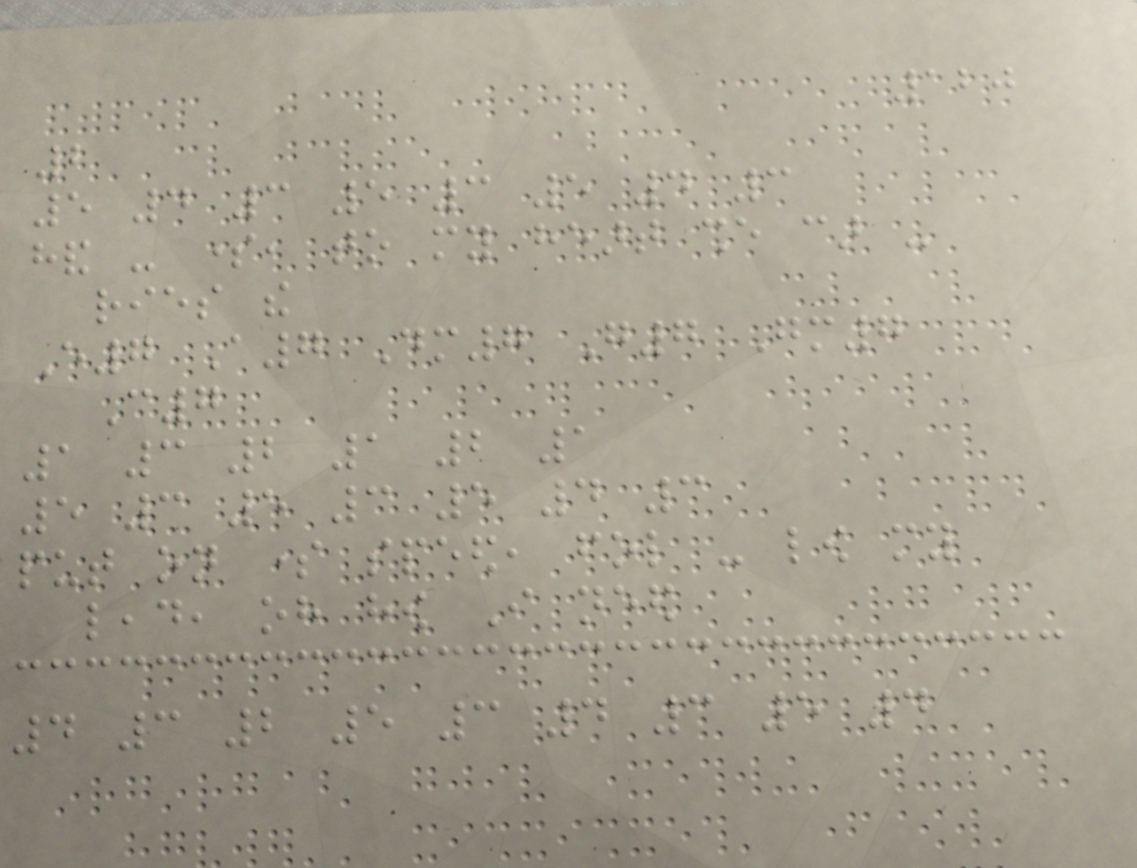120
2
5 4 3 5 3 5 4 3
hand - some, to my heart she car -
ries the
E7 A7 Dm7 G7 Gm7
C7
1 3 2 1 2 1
5 3 5 3 5 4 3
put on some speed, fol - low my
lead, oh how I need
4 3 2 5 3 4 3 5 4
